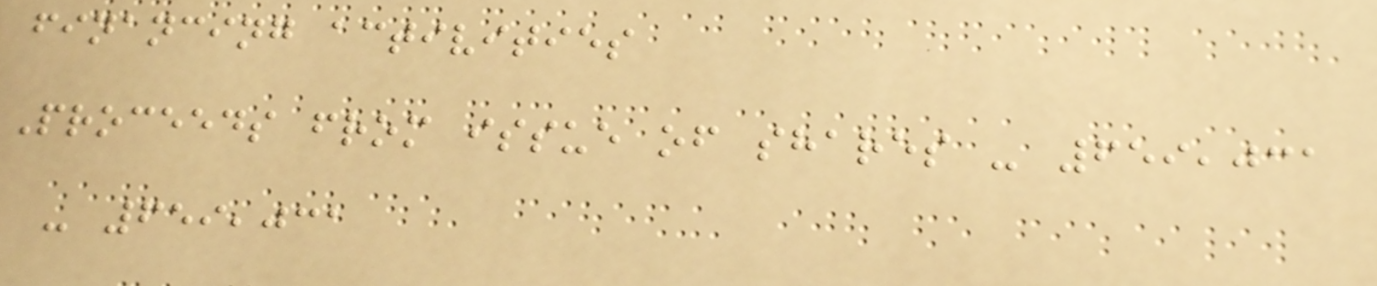financing activities
Proceeds from issue of shares - 659,031
- 659,031
